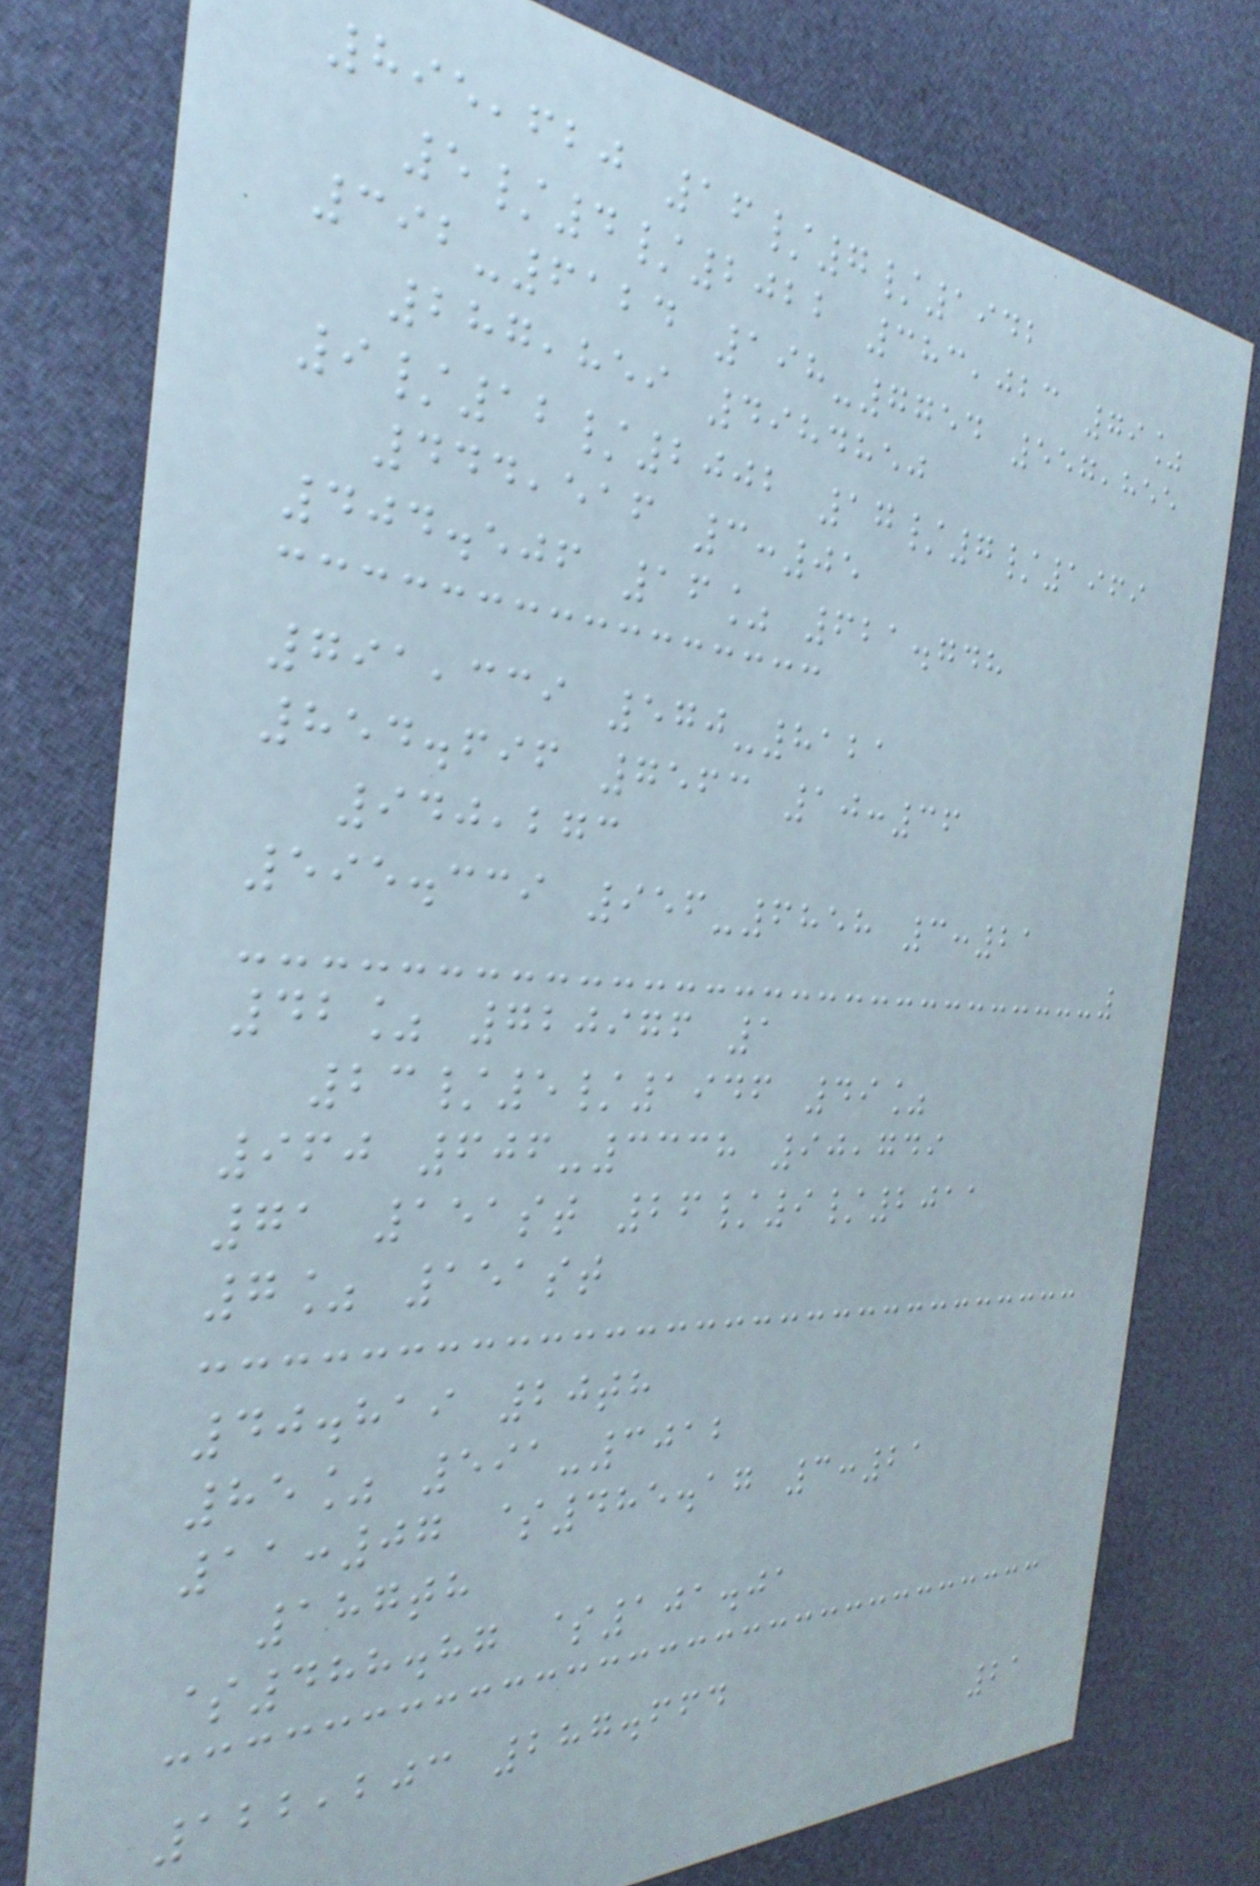895,620 16/7/1942
5/4/2022 383,023 79%
392-6124 198-7754 557,855
287,859 4984850
9/12/2002 17/7/1969
444,516 3:05
404.506 16% 621.748
791,339 570-8121
854.696 7563 10:36
940,273
595.339 956-6858 3:21
42% 720976 1
23/5/1946 49%
960 606-3338 90,749
71 151st 26/9/2011
7% 151st
40.819 20th
85% 591-3012
11:07 $485.17 3:21
187th
$488.87 $101.01
122,203 287.664
21
